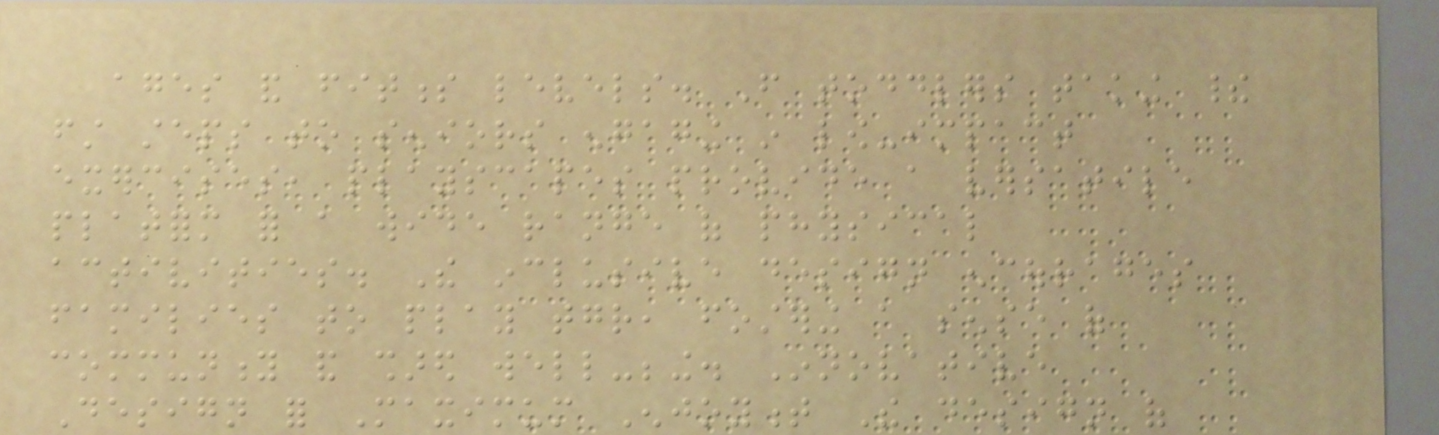ages and fitness levels. From toddlers taking their
first steps to seniors engaging in low-impact
exercises, playscapes provide a versatile
platform for a wide range of physical
activities. The inclusive design encourages
families to play together, fostering a sense of
community and shared well-being. Innovative
Design for Maximum Enjoyment The design of
